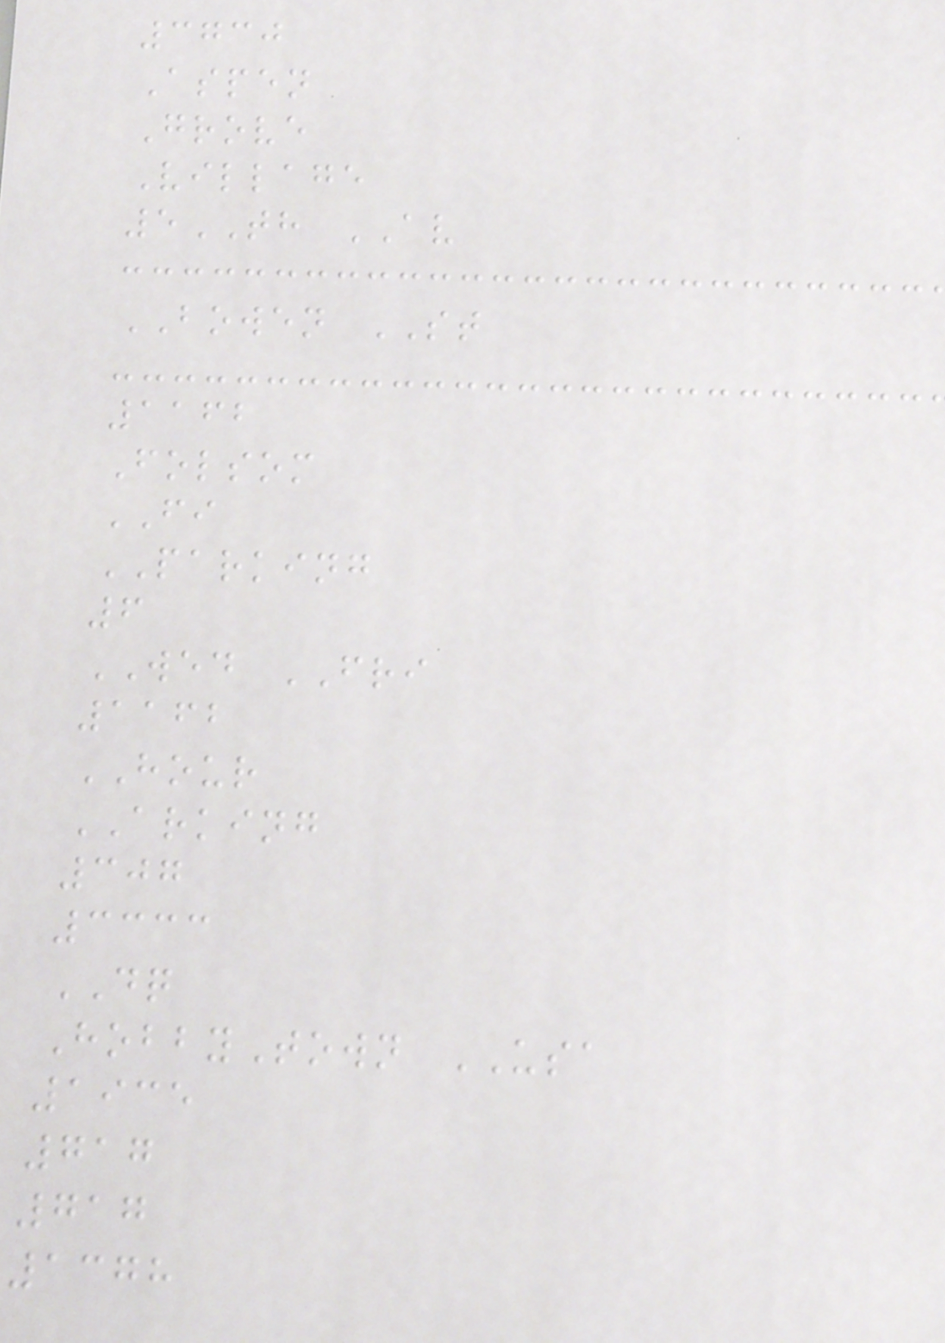3730
Aspen
Grove
Village
5TH AV
BOWEN ST
1162
Folsom
FI
PARKING
6
WED FRI
1162
HOUR
ARKING
307
3333
DQ
HobbyTown USA
1935
717
717
1378
